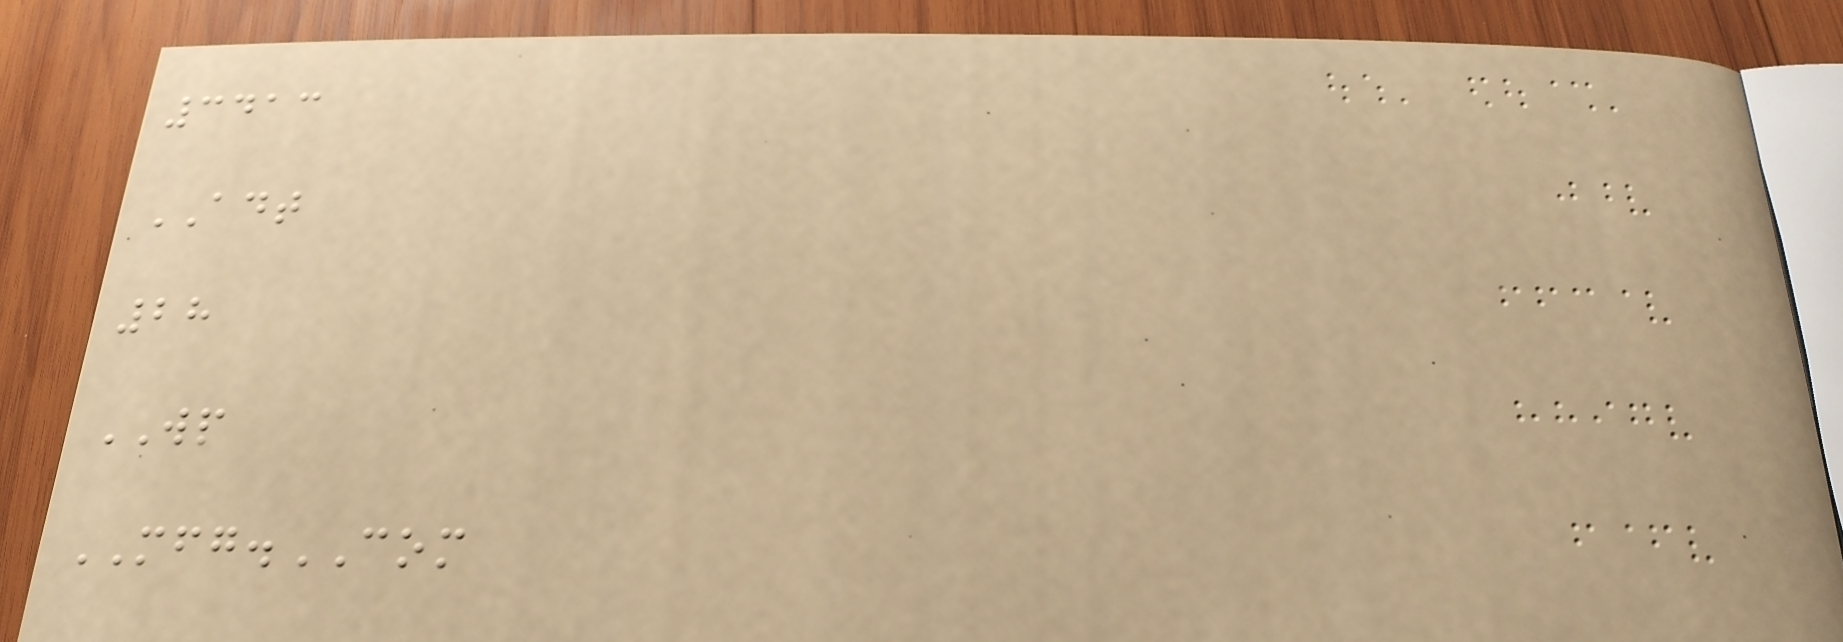3413
ADT
28
WP
MFG.COM
